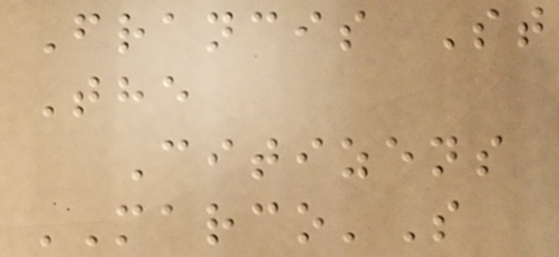Francis St
The
Citizens
MARCO'S
